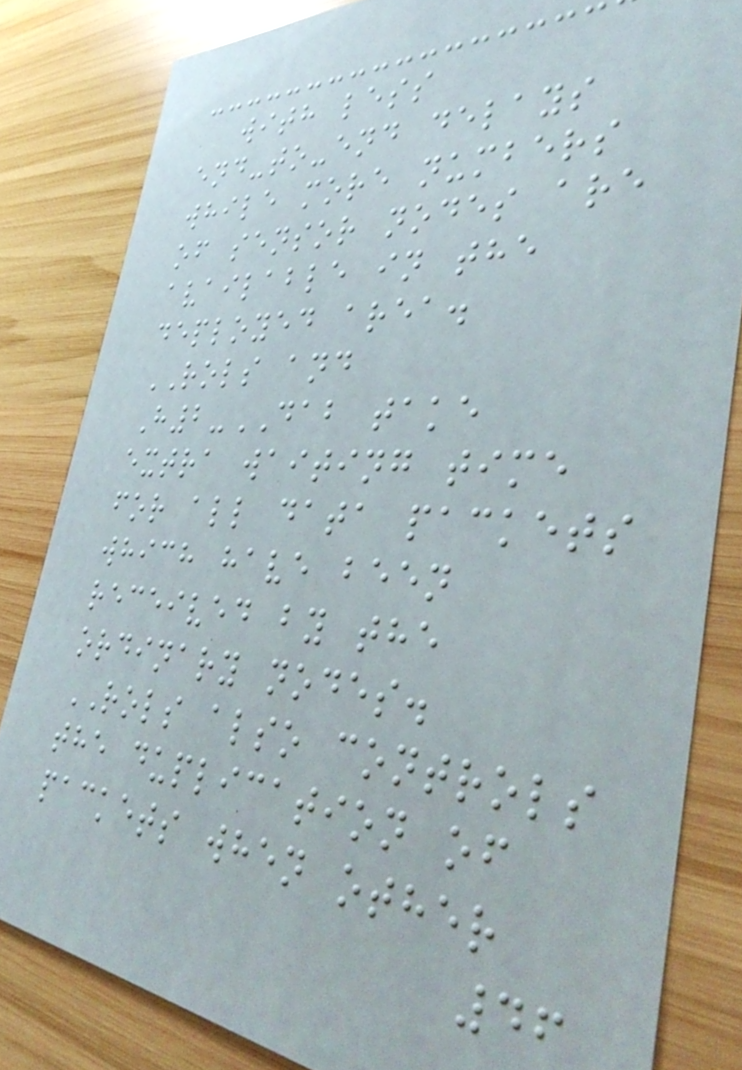with less
end-to-end delays
while more numbers
of sensor nodes are
available in the
deployed area.
ROLS and
H2-DAB take
extra waiting time
for all data packets
which have been
received by the
ordinary nodes.
ROLS also controls
the duplication of
packets when other
46
